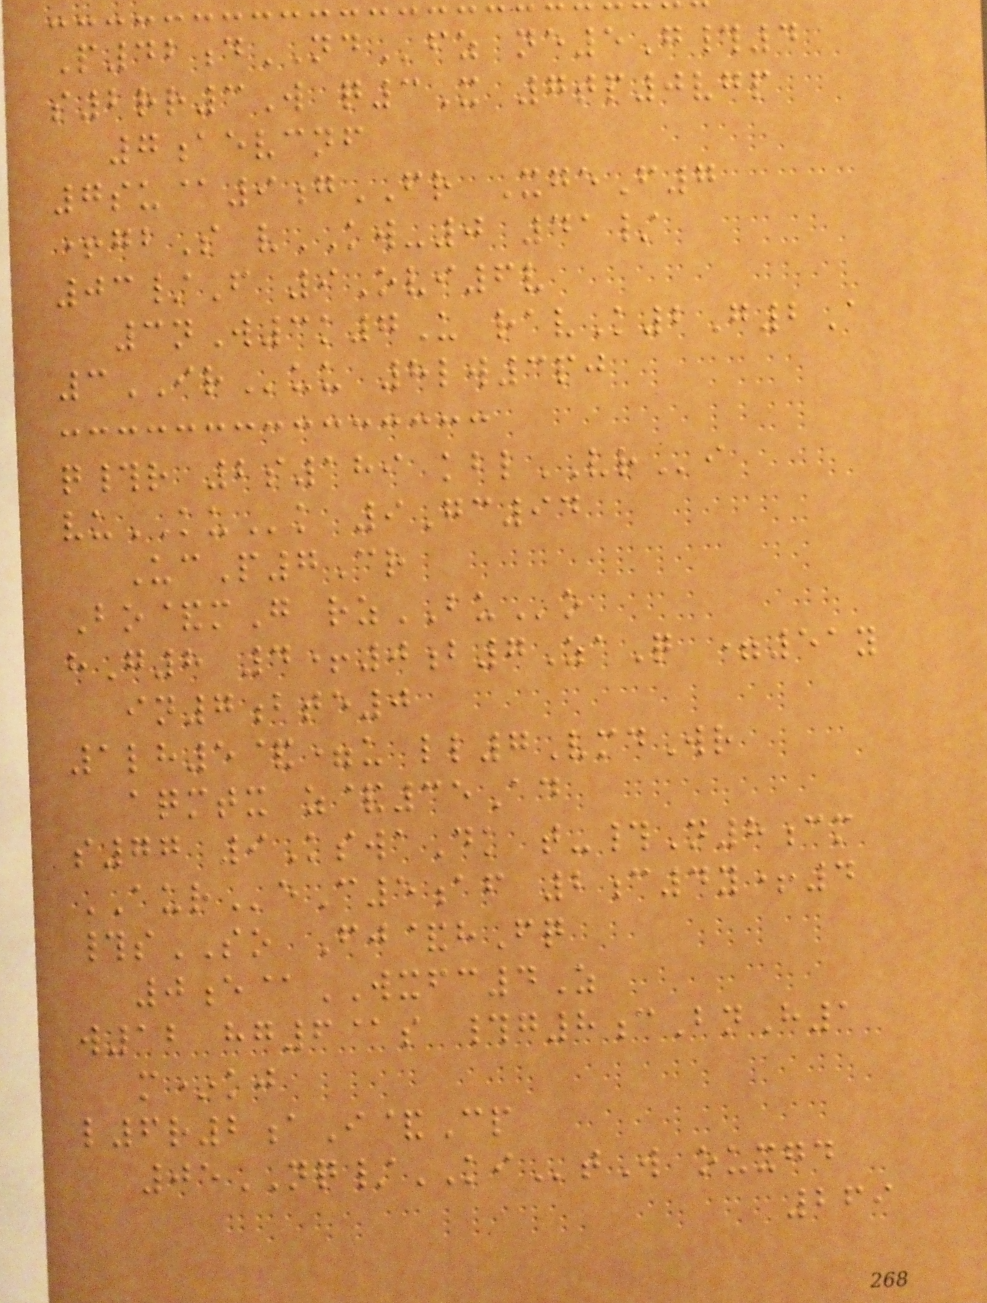P42dNDfz ne5G#4
s2rr3W q3X 7tp0vgp
7aevcnf
7su@9gFR XgeF7
+gbS vKW-0 41/
03/F 9Ovi6v
3nW3k7U ravK2G2A
3IRuu 8lw3pj
q#r 2s189 kblVRi
vuKUk 9Gc94
UcP7Cr
Bo&mG rzBUo
hG8 4+0b7ZaQ =51y
in7bte0
1lh5&=u ll7VmdWr
aqmtx z&35Ad
s77 9KswaDk t-#N8cm
AUReC5af 2c4y+4
#sSO Fj&hFq
0e@WXFC4Z
w12 hg6@s #g8cBnH1
m*kj
l6r2aI&Cp
05NQ/KItW ouxgd
269
